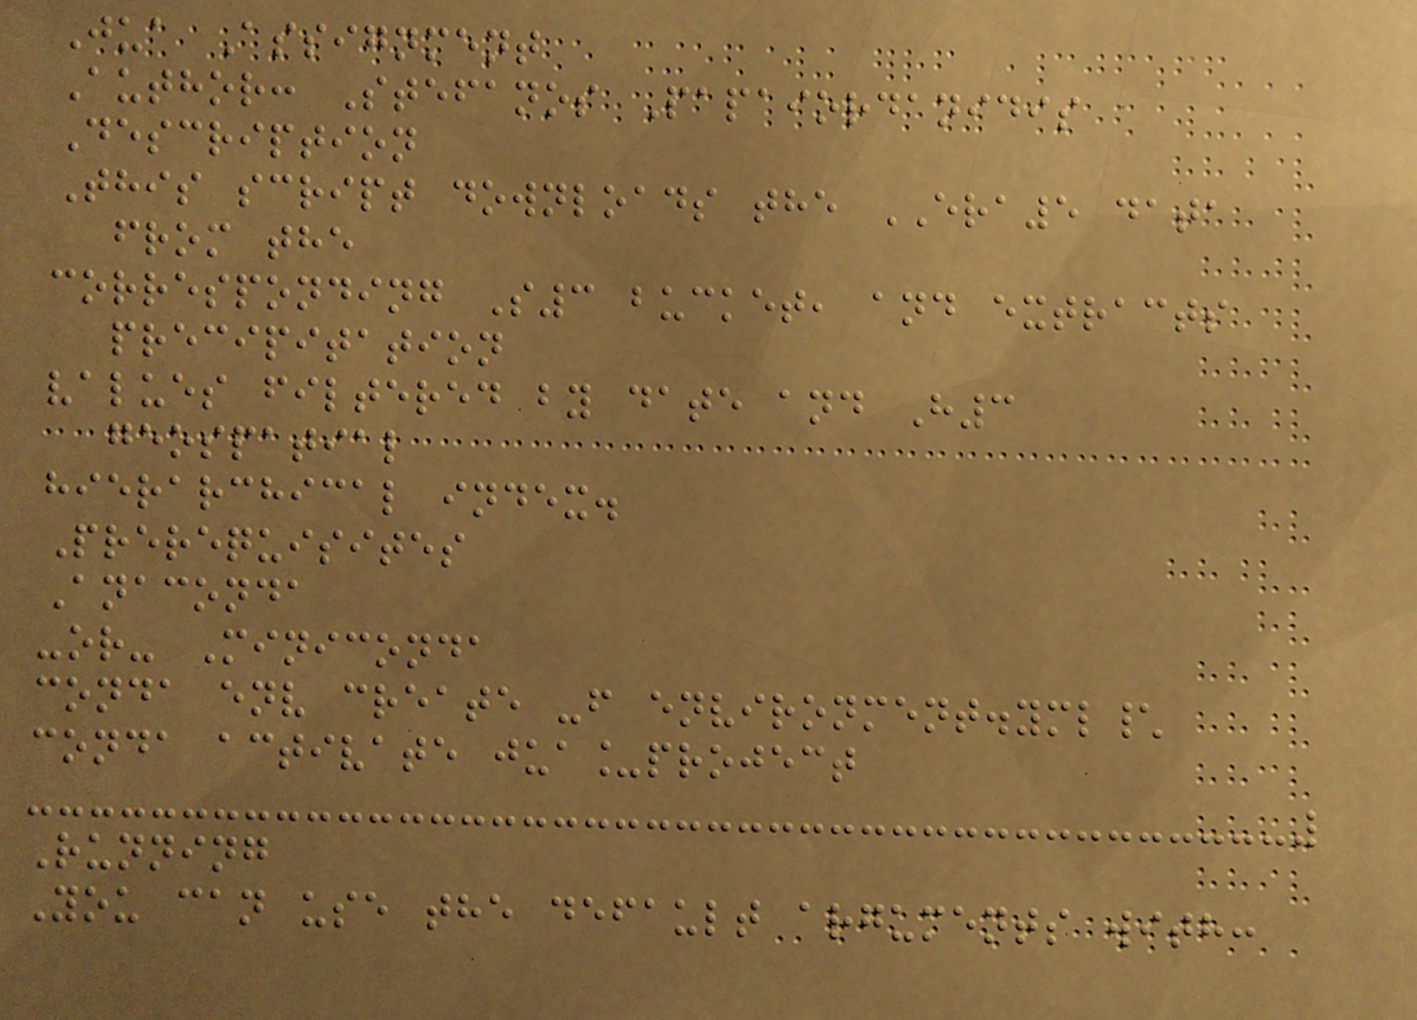Jua Assignment
Author: Stefanos Papaiordanidis
Description
This script downloads the ERA5 data
from the
corresponding S3 bucket, and extracts
precipitation
values filtered by date and H3
geospatial
hierarchical index.
Prerequisites
Anaconda
-or- Miniconda
conda env create -f environment.yml\
conda activate jua_project
Running
You can use the default arguments with:
